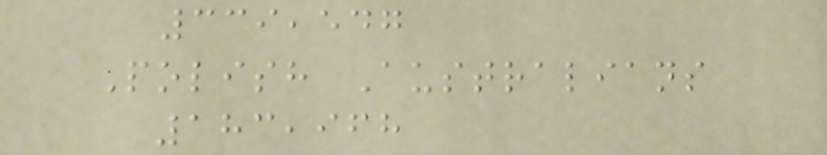339,547
Polish Australians
183,968
